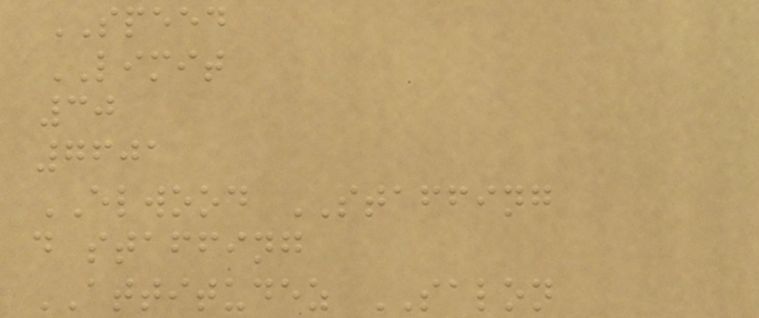SPEED
LIMIT
30
7601
ELWOOD STAFFING
d staffing
ATTITUDEZ SALON
